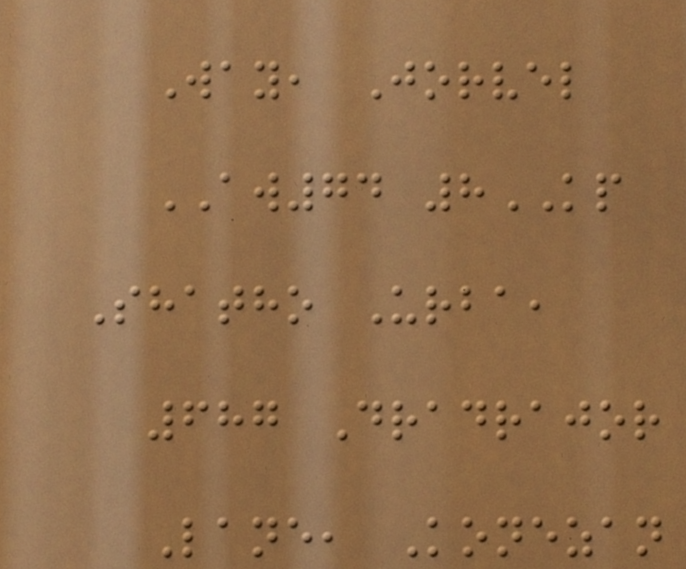Way, Jorvel
AW74 8KP
Shatho Urba,
687 Dradrajor
Lane, Konezan
